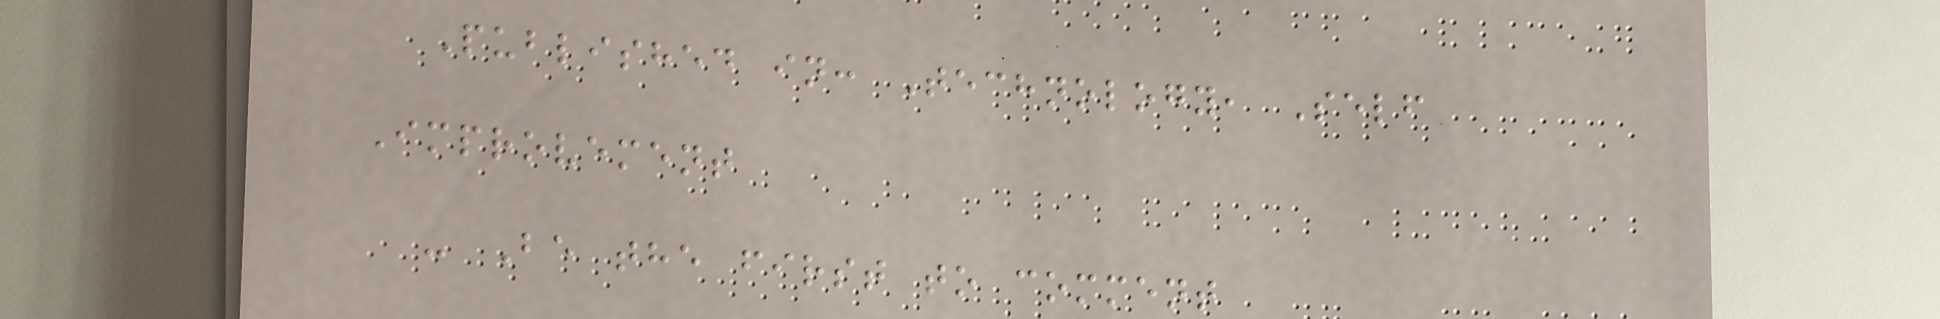Published in: Technology, Self
Improvement
- Be the first to comment
